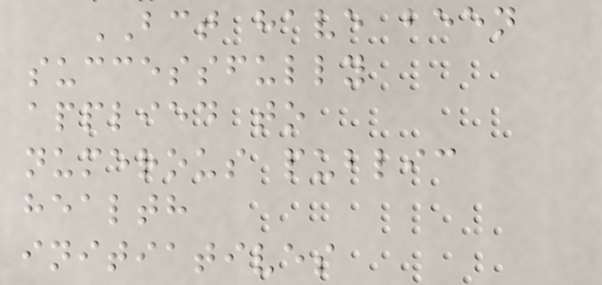BCT have been
successfully
applied to
numerous public
health
initiatives
